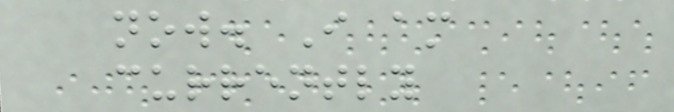now. I am
currently
